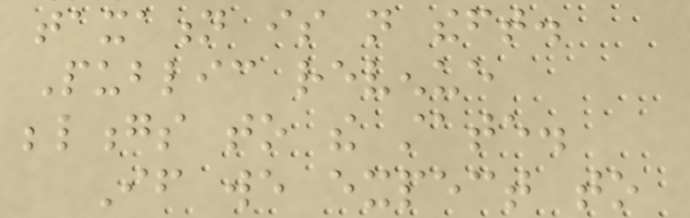taxation is not theft.
Public revenue
belongs to the state.
If we expect to
